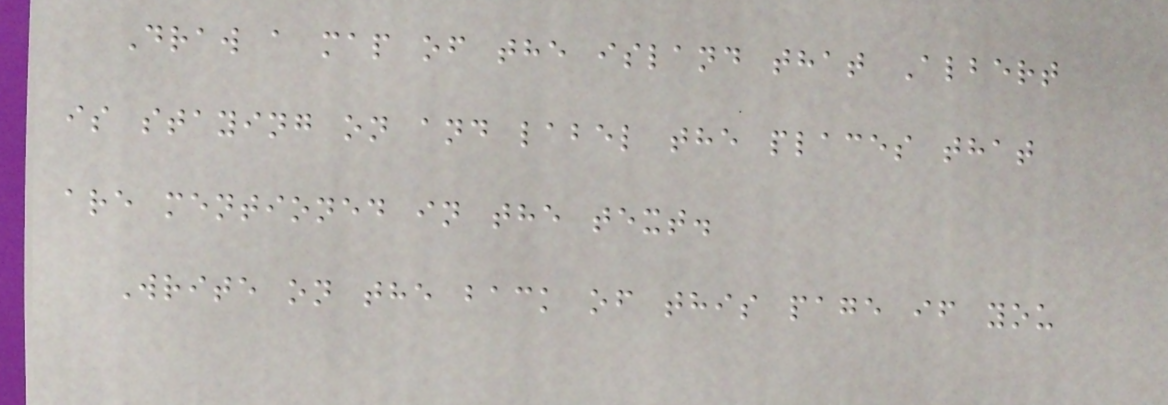Draw a map of the island that Albert
is staying on and label the places that
are mentioned in the text.
Write on the back of this page if you
